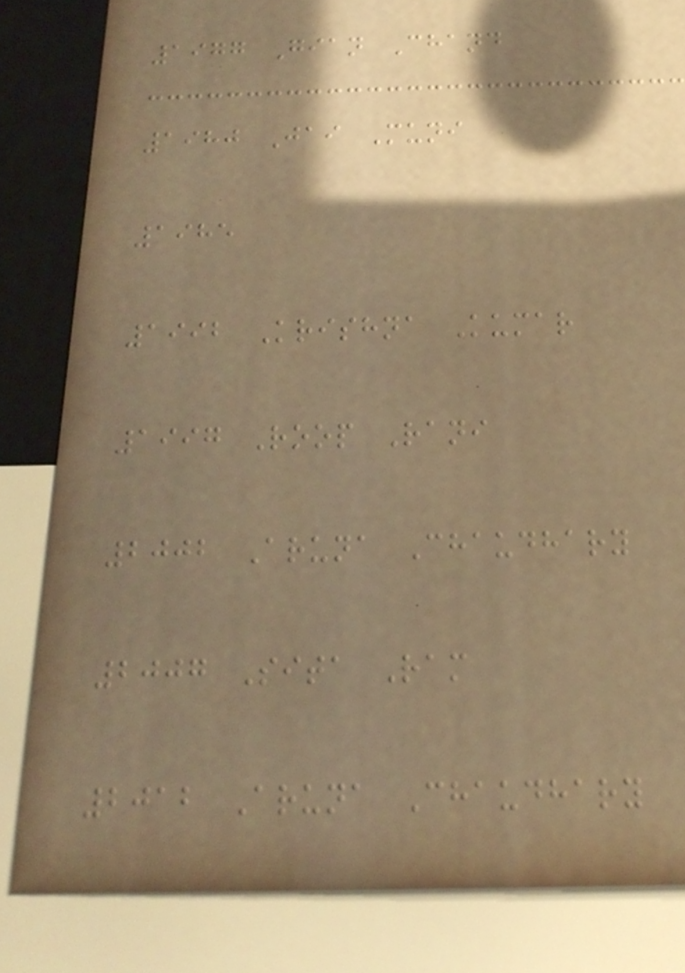1977 Gian Chand
1980 Jai Muni
1985
1992 Krishna Kumar
1997 Roop Rani
2002 Aruna Chaudhary
2007 Sita Ram
2012 Aruna Chaudhary
